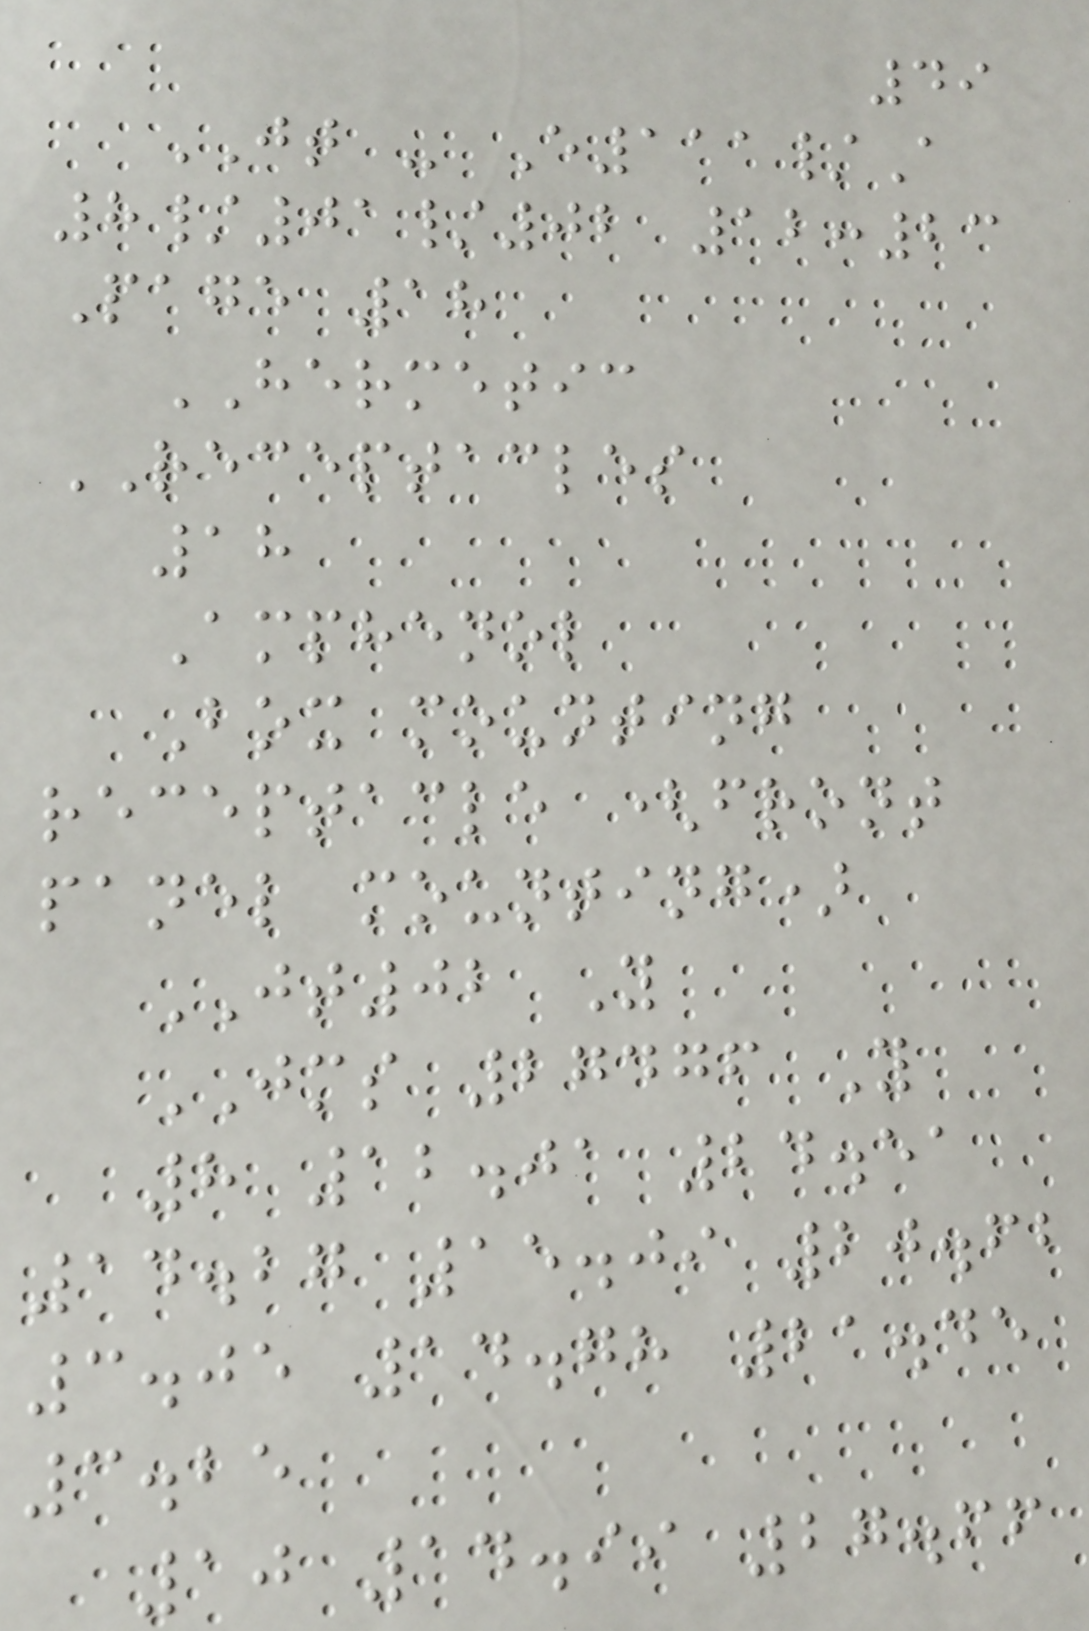49
JT - E111/A
8/01/02 12:23
Page 18
HERMETIC
RECEPTACLES
18
Amphenol
Box mounting
receptacle (front
panel mounting)
JT02 Y
JMS 27476 Y
8 12.01 24.51
14.27 15.09 20.62
3.05 14.78 21.45
3.25
10 14.99 27.66
